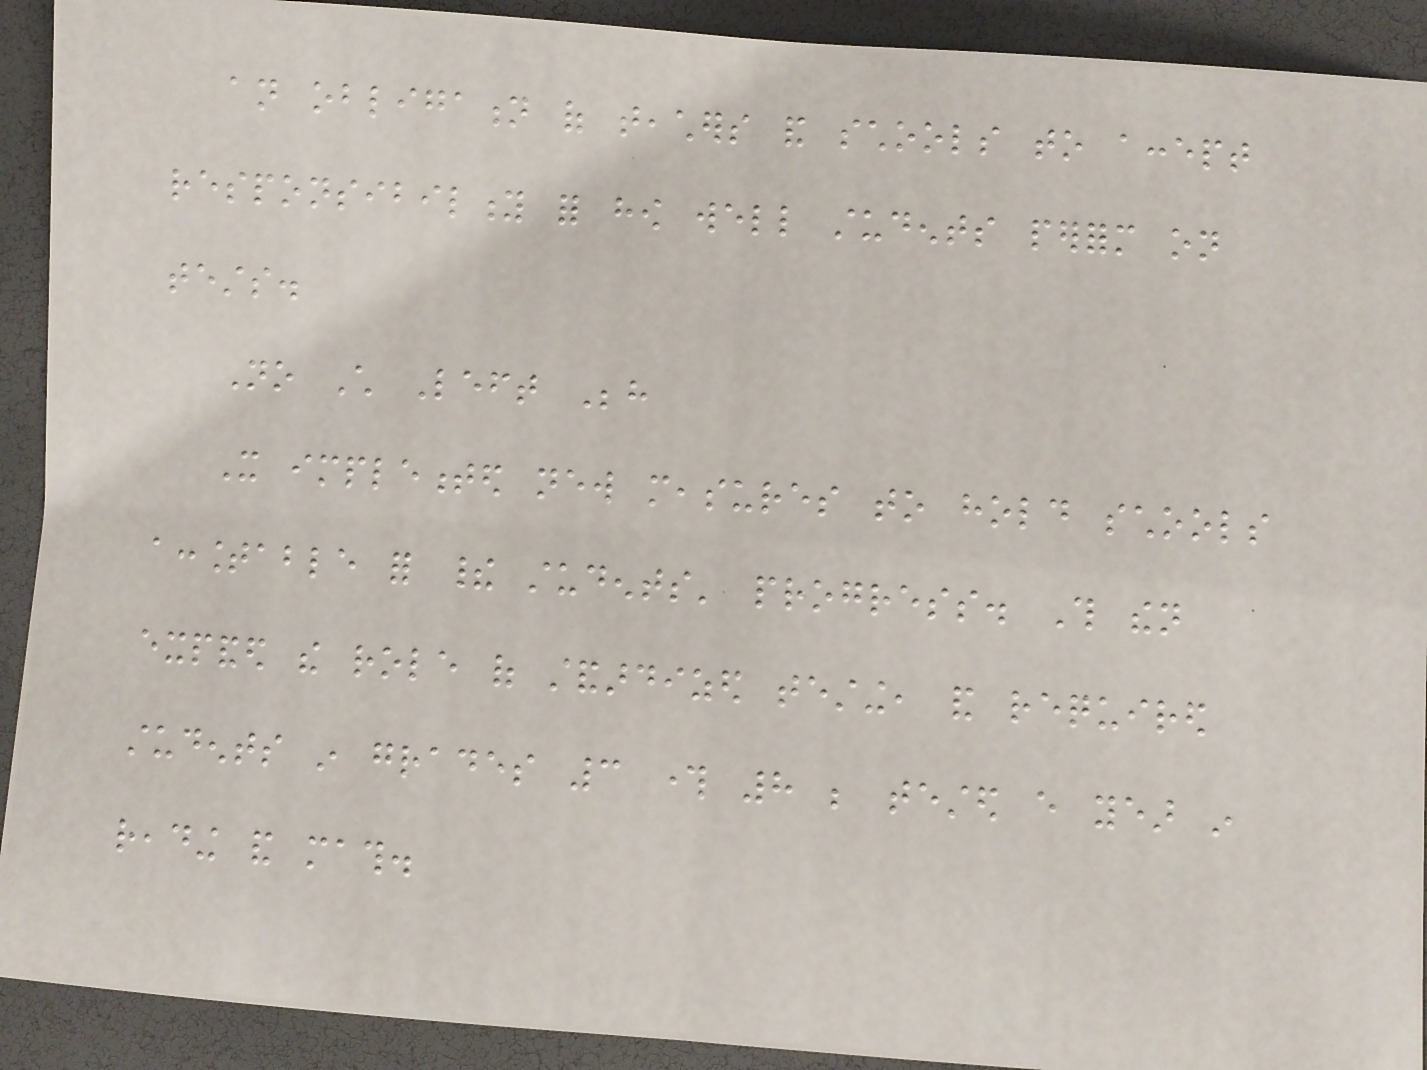an obligation of teachers and schools to accept
responsibility for how well students perform on
tests.
No Child Left Behind
It implemented new measures to hold schools
accountable for their students' progress. This then
expanded the role of standardized testing, and required
students in grades 3 through 8 be tested every year in
reading and math.
